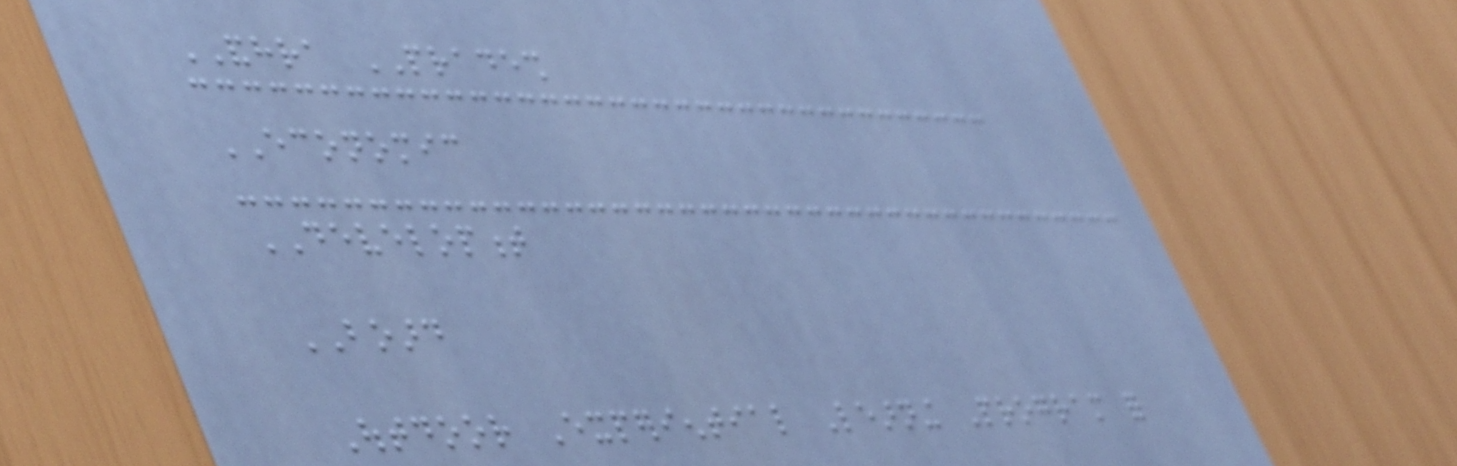ANDHRA PRADESH
ECONOMIC
DEVELOPMENT
BOARD
Outdoor Experiential Learning Program for
